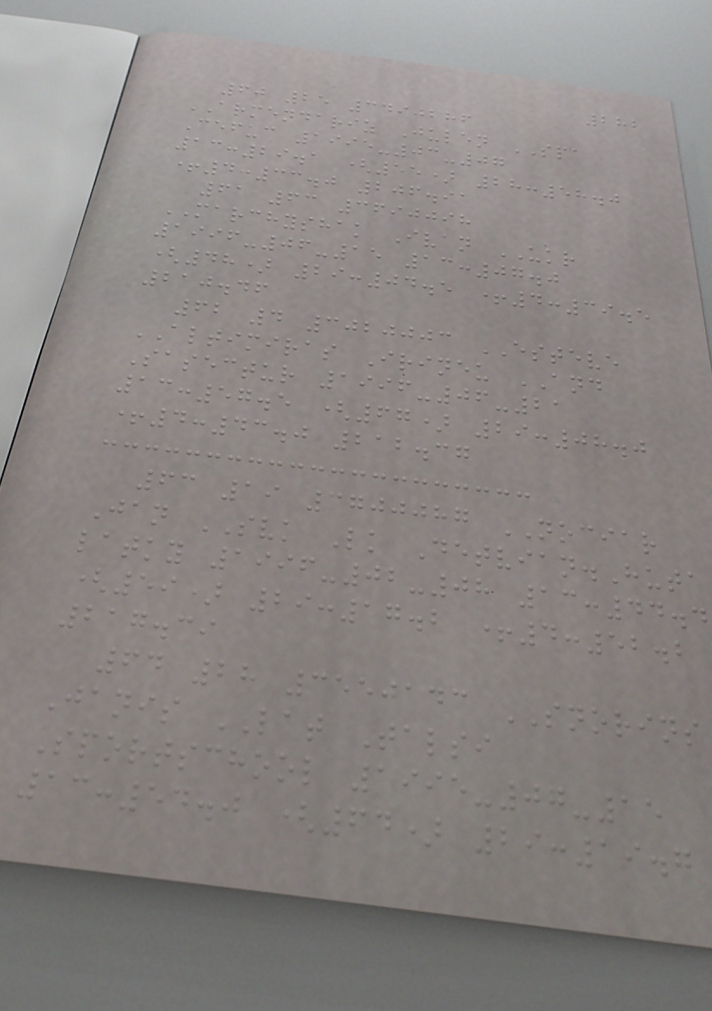282
60 25 3490286
ARMENDARIZ Julen SPA
Cefuc 1995-03-07
13:29.1 (55) 28:58.0
+4:33.0 206.91
61 63 3690098
MARCHYSHAK Ivan UKR
1996-06-15 13:07.0
(48) 29:04.5 +4:39.5
210.46
62 4 3020003 ESTEVE
ALTIMIRAS Irineu AND
Sasectur 1996-06-21
13:57.5 (67) 29:08.0
+4:43.0 212.37
63 19 3700087 NOCIAR
Jan SVK Lk Detvian.Huta
latky 1996-02-08 13:44.4
(59) 29:17.2 +4:52.2
217.39
64 28 3550143 SNORINS
Janis LAT Talsi
Sportschool 1995-07-15
13:54.0 (64) 29:19.7
